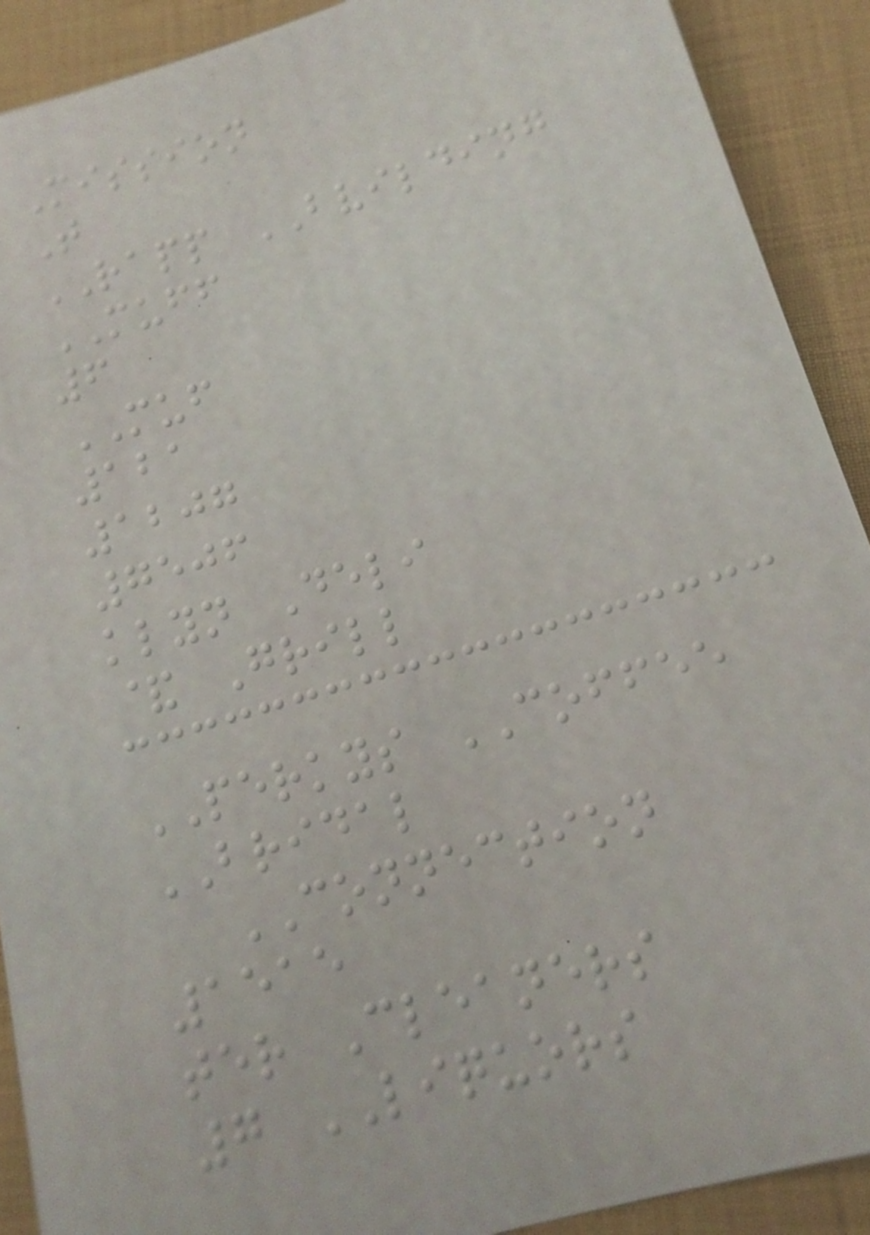Mission
T
RAPP BVILDING
MUFF
6
MUF
121
1207
7506
klyn Deli
& Grill
PERKYS COFFEE
BRIDAL
CONNECTION
1515
ter Cleaners
7 LIQUORS
